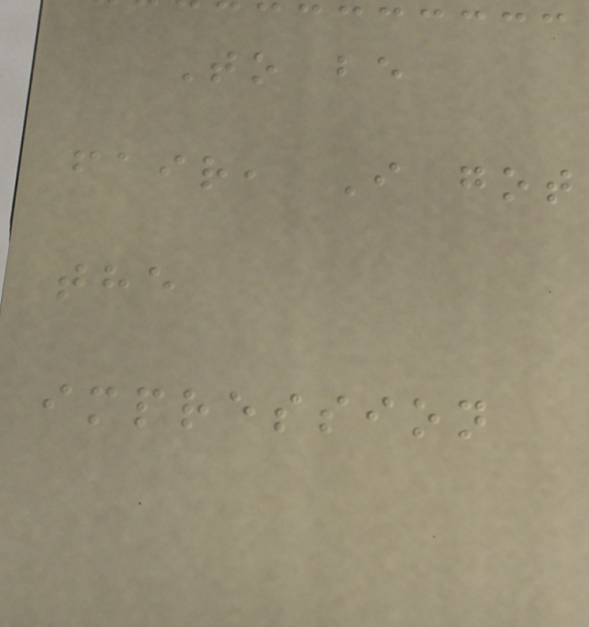To be
fair, I got
the
impression
